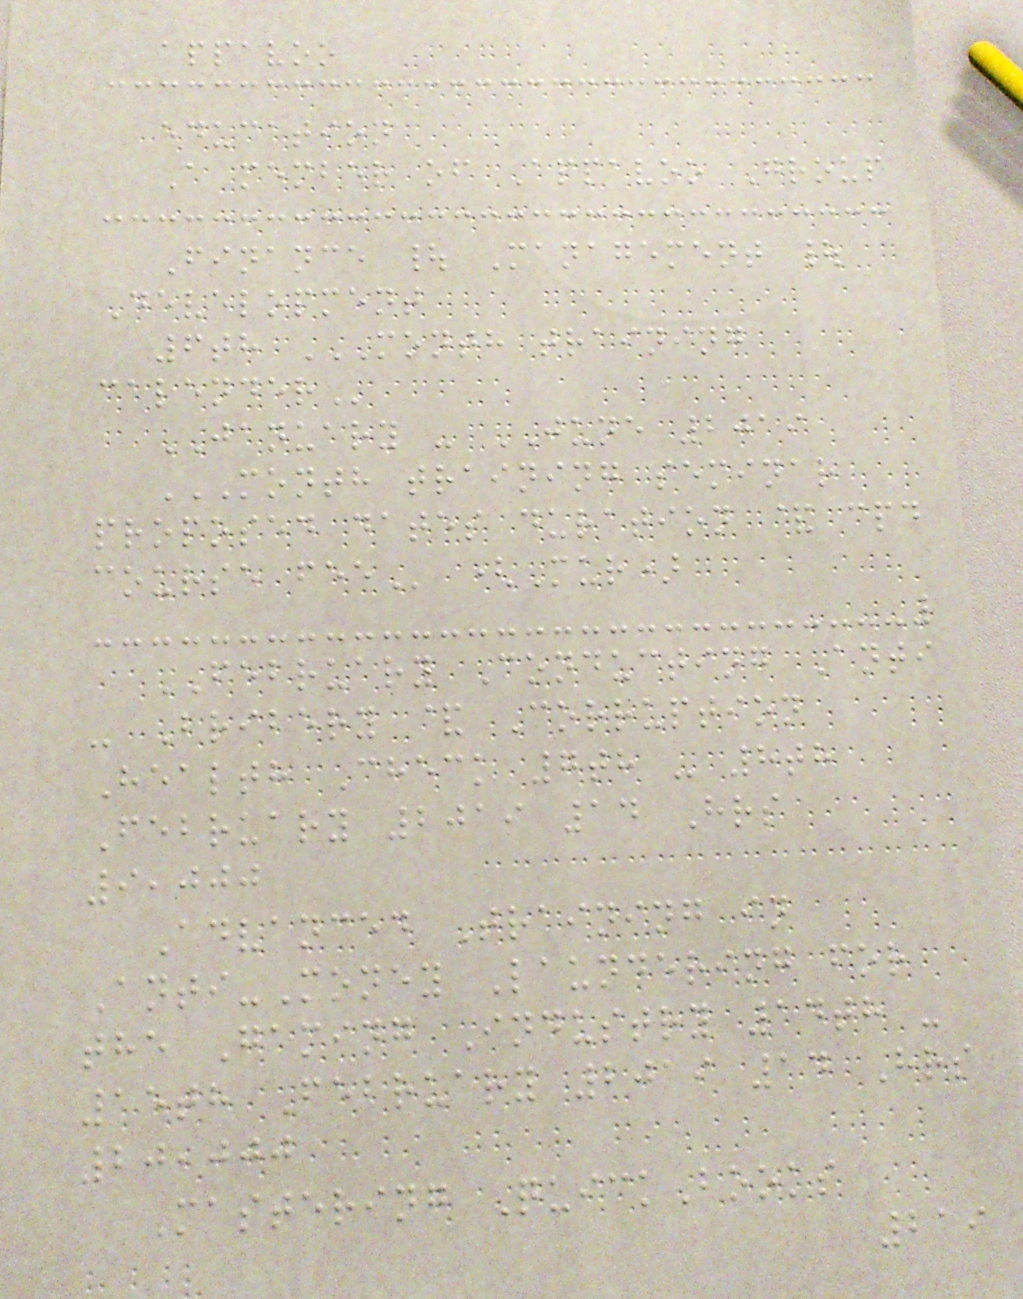appavoo
education
A member of Appavoo Group
Finance | Management |
Development
6th MONTH TRAINING
CALENDER
JANUARY - JUNE 2019
MONTH TRAINING SEMINAR
PROPOSED DATES DURATION & CPD
COURSE FEE (Mur)
FEBRUARY Conducting Anti
- Bribery & Corruption
Health Check 7th - 8th
February 2019 14 Hrs
9,000
Advanced Training in
Anti-Money Laundering for
the Gaming Industry 14th -
15th February 2019 14 Hrs
20,000
Mastering QuickBooks
219
